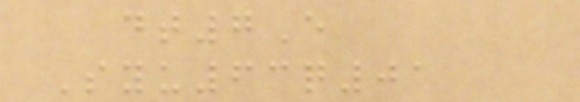dt7E
Syu63q01
